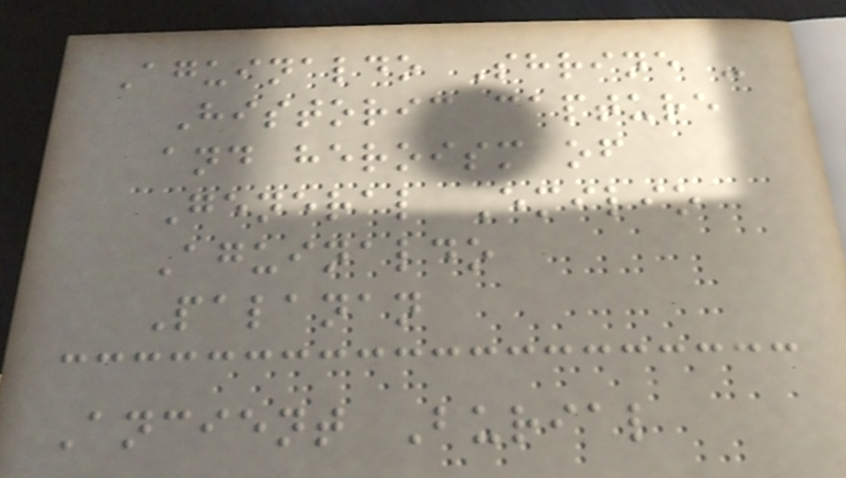Aguinaldo Shrine -
Historic capture
and heroism of
General Emilio
Aguinaldo
Palanan
Ancient Burial
